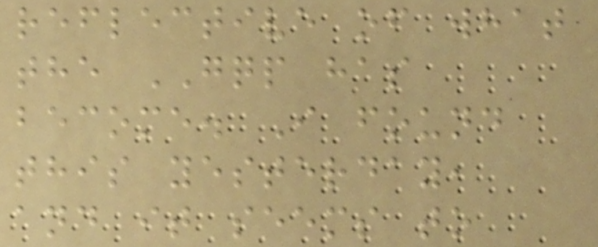reflective of what
the GQP has
become. I found
this yesterday,
and it seems to
